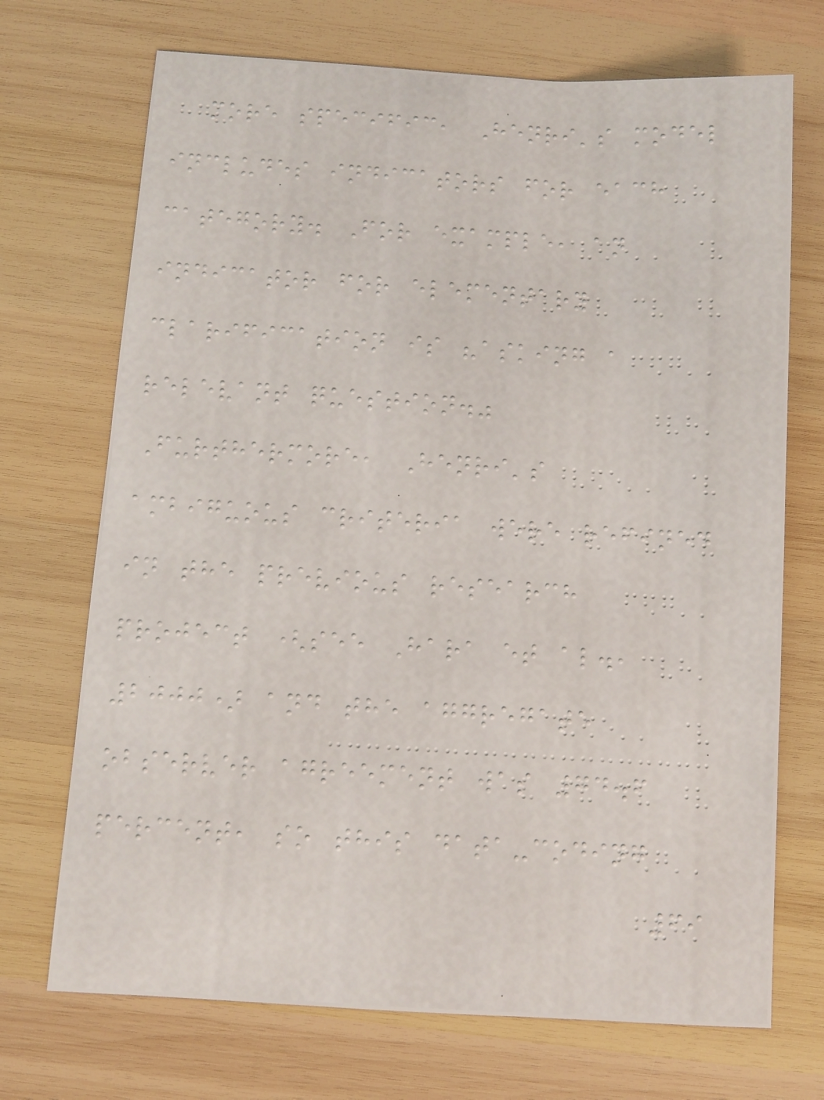more specific, Henri's model
includes indicators for each
category. For example, an
indicator for elementary
clarification is "asking a
relevant question."
Furthermore, Henri's
ambiguous criteria were refined
in the previous research
project (see Hara et al.,
2000) and the aggregate
observer agreement was 74.6
percent, so this data-coding
69
